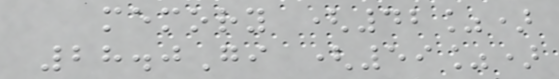memory (42%)
28.0Gi (59%)
